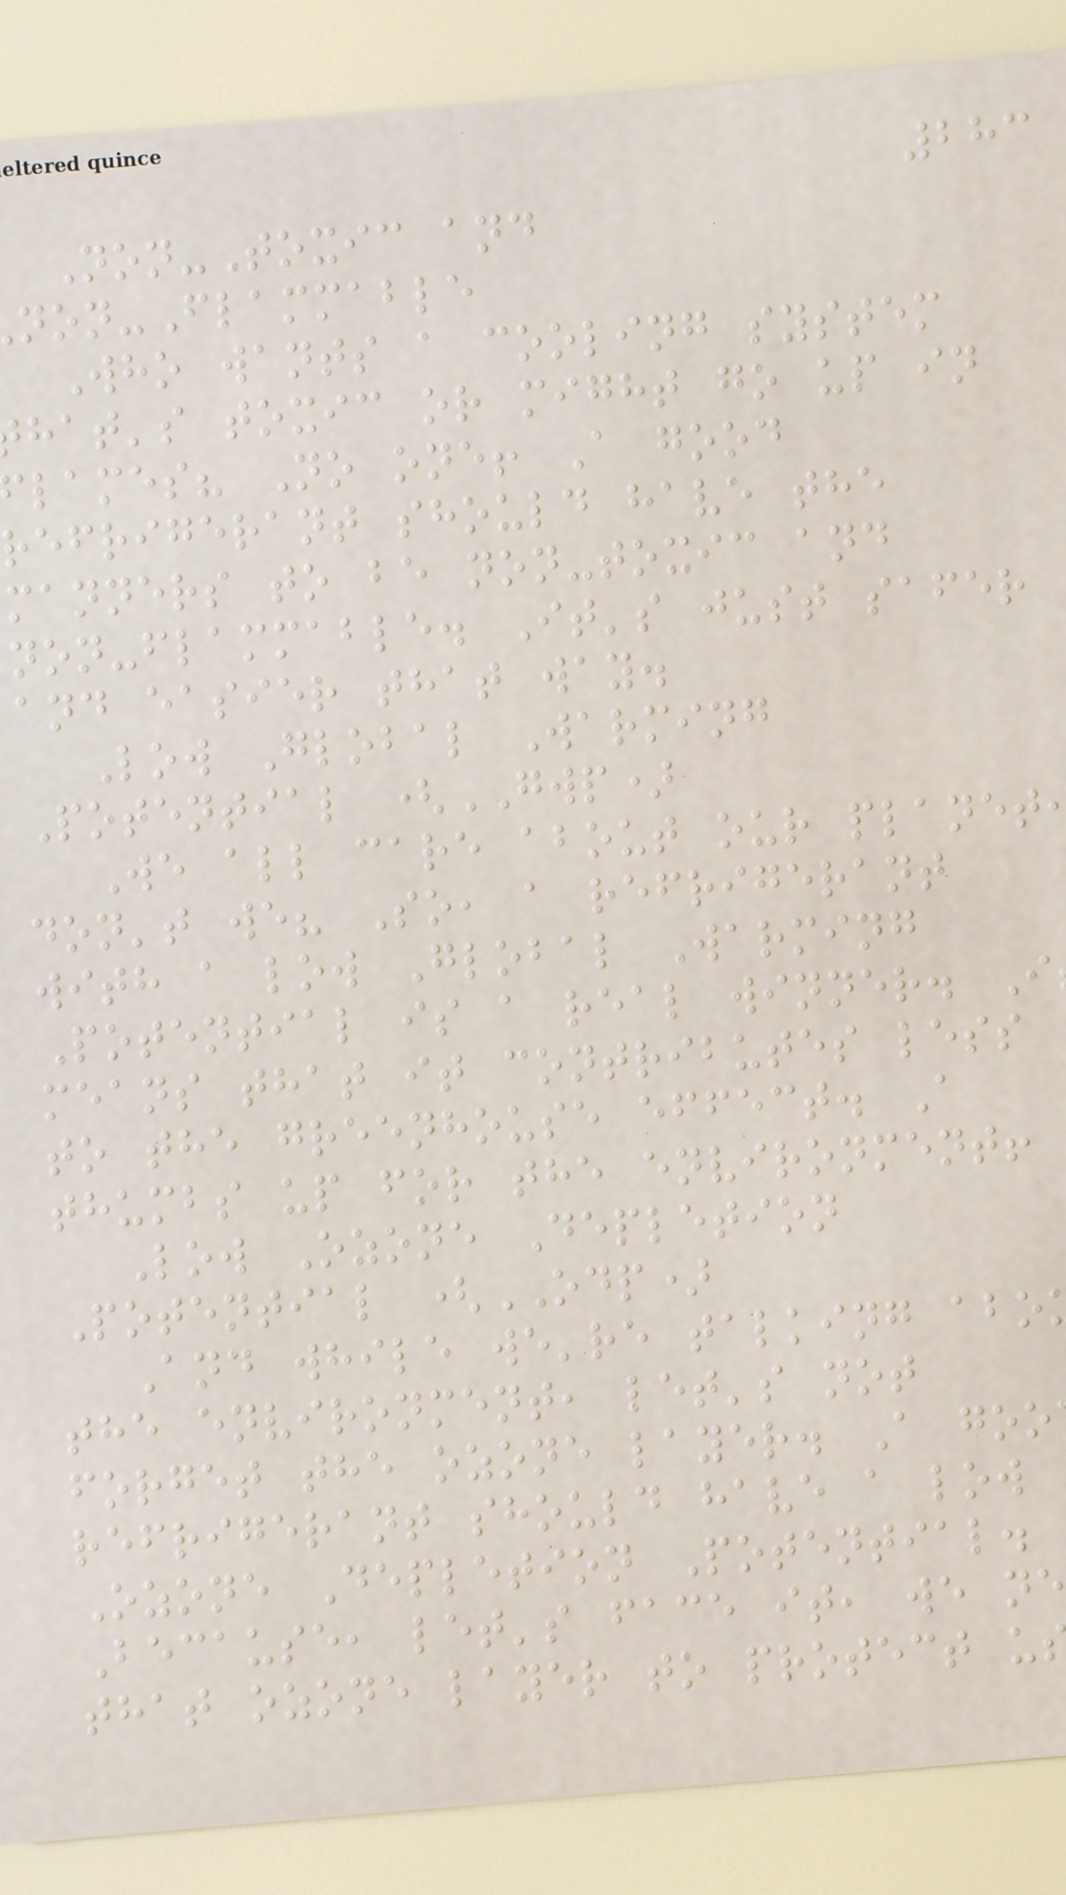283
Non-Toxic and
on-Flammable
Who wants a cooling system
hat's toxic or might go up in
lames? No one! A good
refrigerant should have the
manners to be non-toxic and
non-flammable. It's just safer
and easier that way.
Low Global Warming
Potential (GWP)
We all care about our planet
don't we? So, a refrigerant
with a low Global Warming
Potential is a real winner. I
means that it contributes less
to the greenhouse effect. A
thumbs up for the environment!
Low Ozone Depletion
Potential (ODP)
And while we're talking abo
the environment, let's not
forget the ozone layer. A goo
refrigerant should have a low
Ozone Depletion Potential.
Because, let's face it, we ne
that ozone layer to protect u
